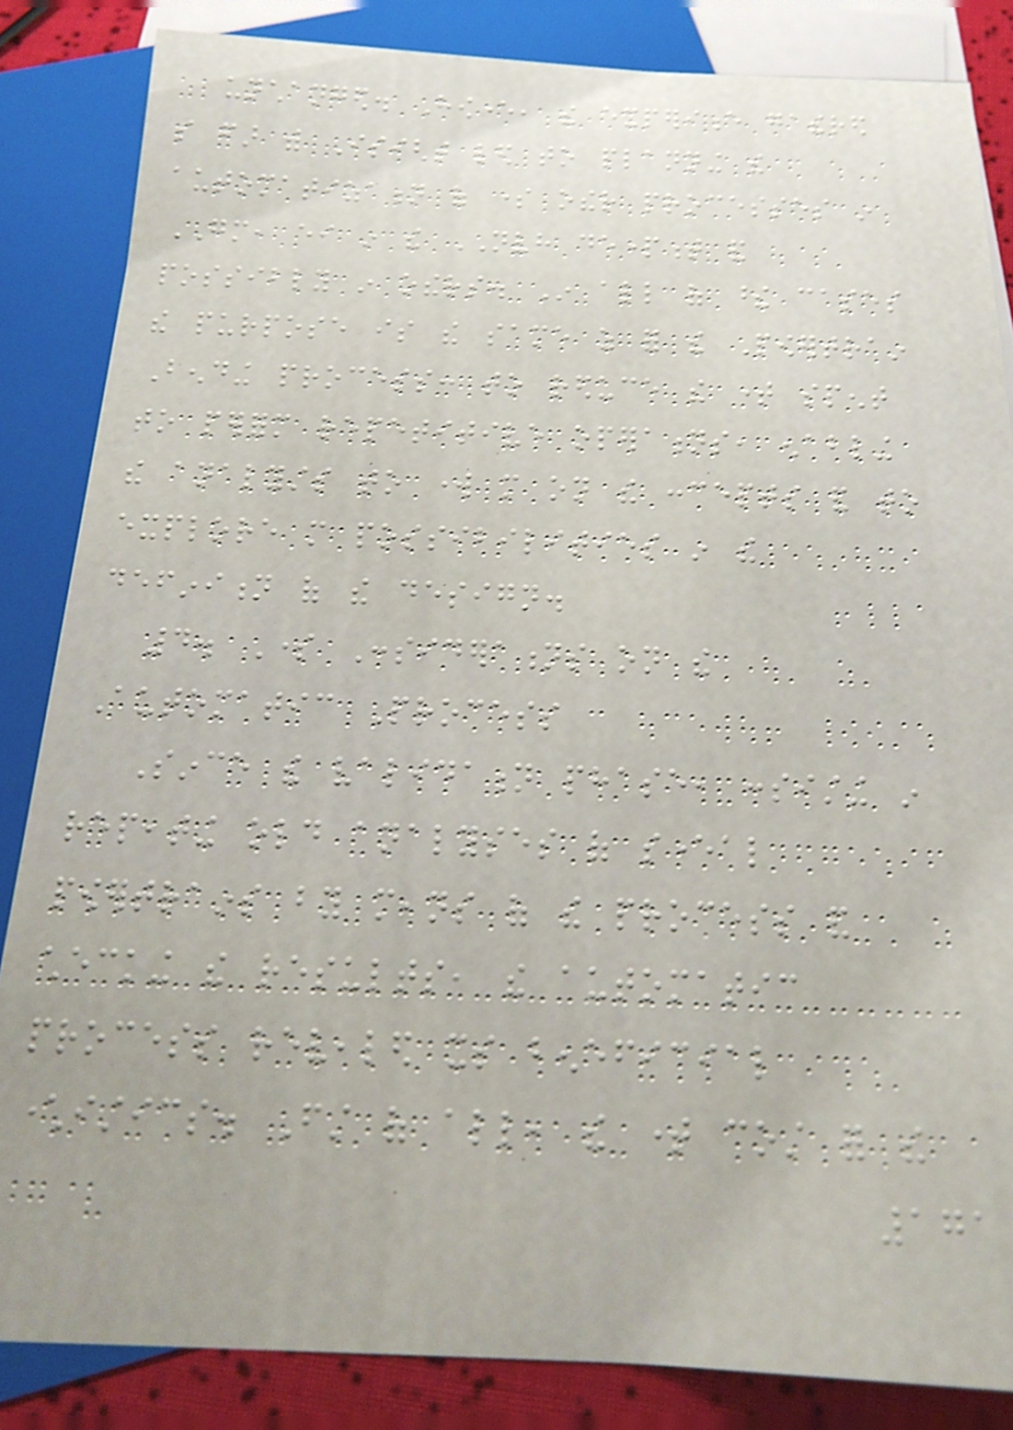unchanged. However, the experience gathered
so far with Isight led to planning the
automatization of some other processes in
GM, either in the NVH department and
possibly in others. In all of these cases
the purpose is the same as for the Powertrain
Bending process: to reduce the time spent
to perform repetitive operations, enabling
the analysts to work more on the concepts and to
explore more possibilities in the
definition of the design.
4. Some Considerations on the
Automatic Process
Since the validation phase, consisting in
repeating old analyses of several
powertrains by means of the process and
checking the results, the automatic
process revealed its beneficial
characteristics. First of all, the time cost for the
171
